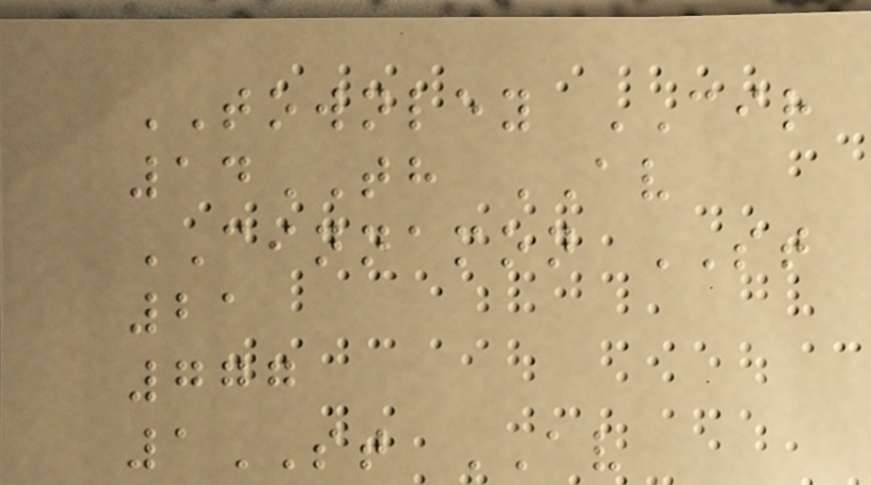TOWNLEY CIR
14TH AV
CINNAMON ST
21
777
1ST AV
